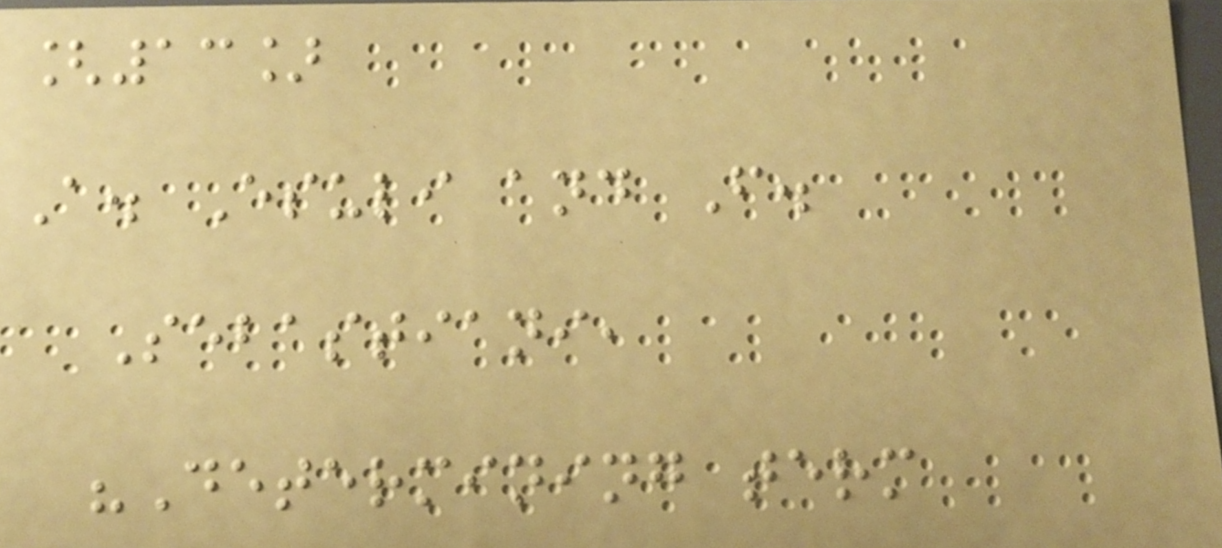[13]
A. Esuli and F.
Sebastiani,
"Determining term
